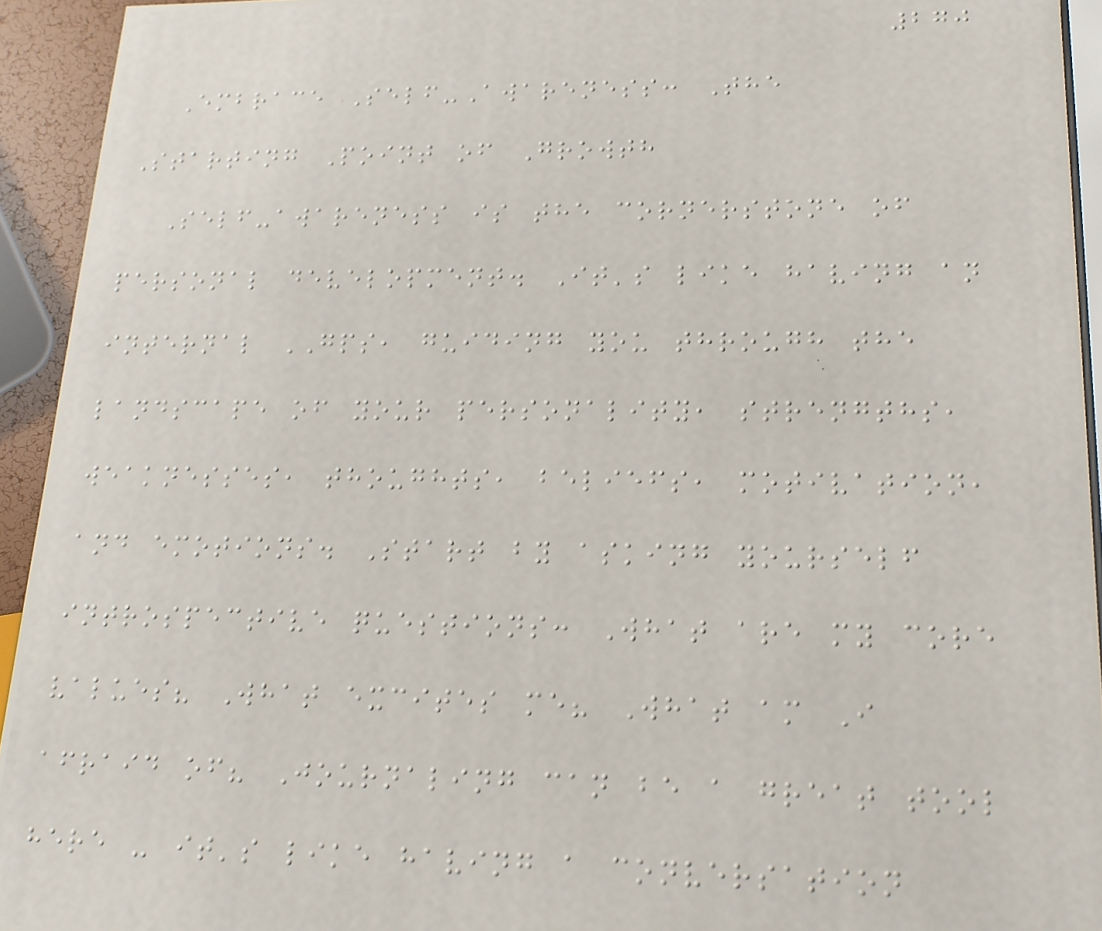270
Embrace Self-Awareness: The
Starting Point of Growth
Self-awareness is the cornerstone of
personal development. It's like having an
internal GPS, guiding you through the
landscape of your personality, strengths,
weaknesses, thoughts, beliefs, motivation,
and emotions. Start by asking yourself
introspective questions: What are my core
values? What excites me? What am I
afraid of? Journaling can be a great tool
here - it's like having a conversation
